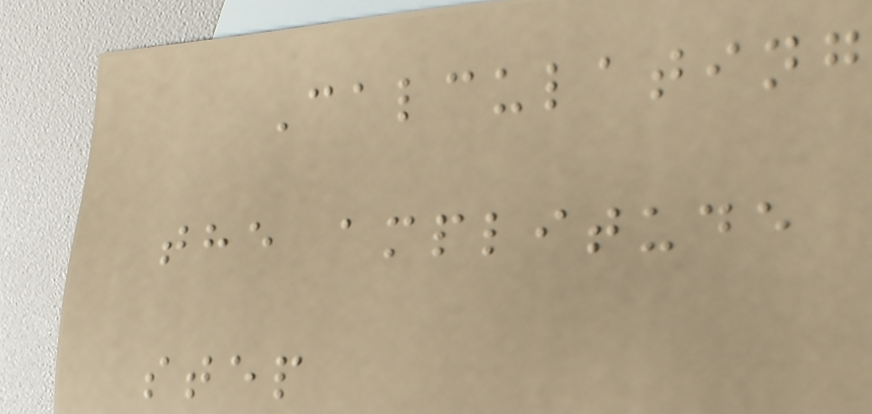Calculating
the amplitude
step
